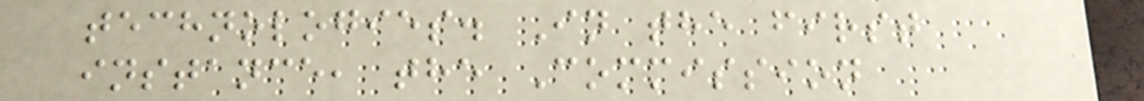technologies. In the first
instance, the Commission
